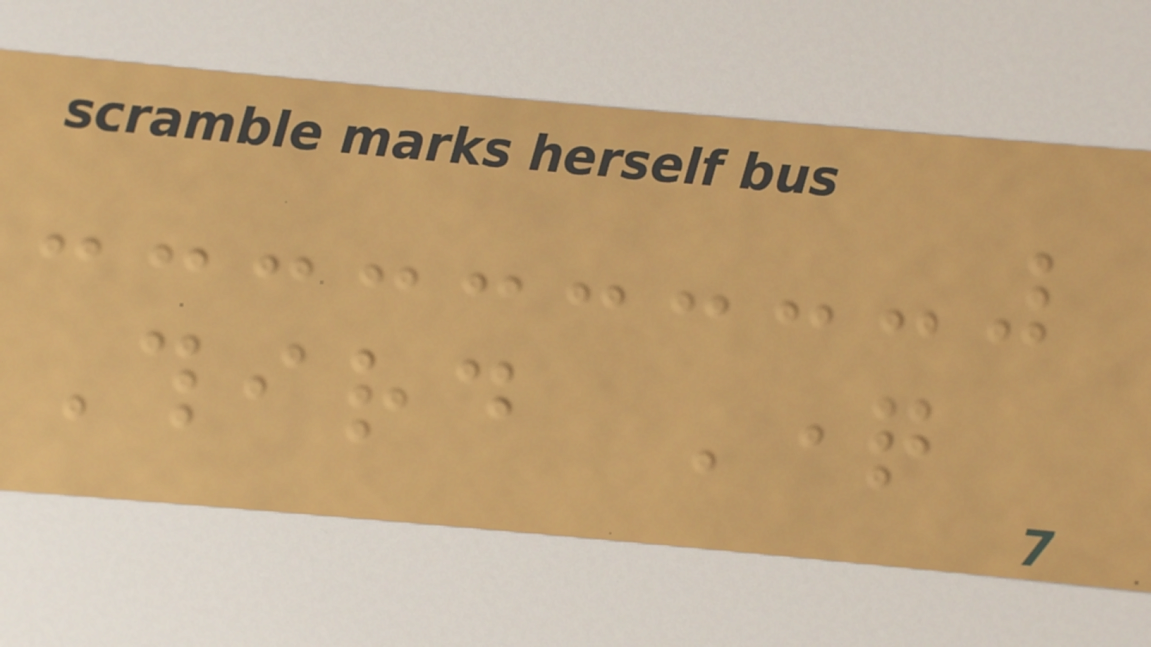Third Question
